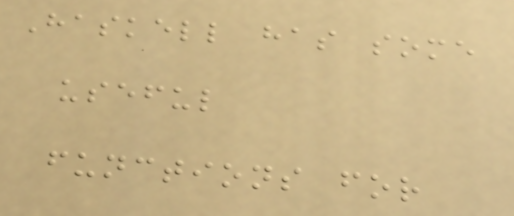Haskell has some
useful
functions for
